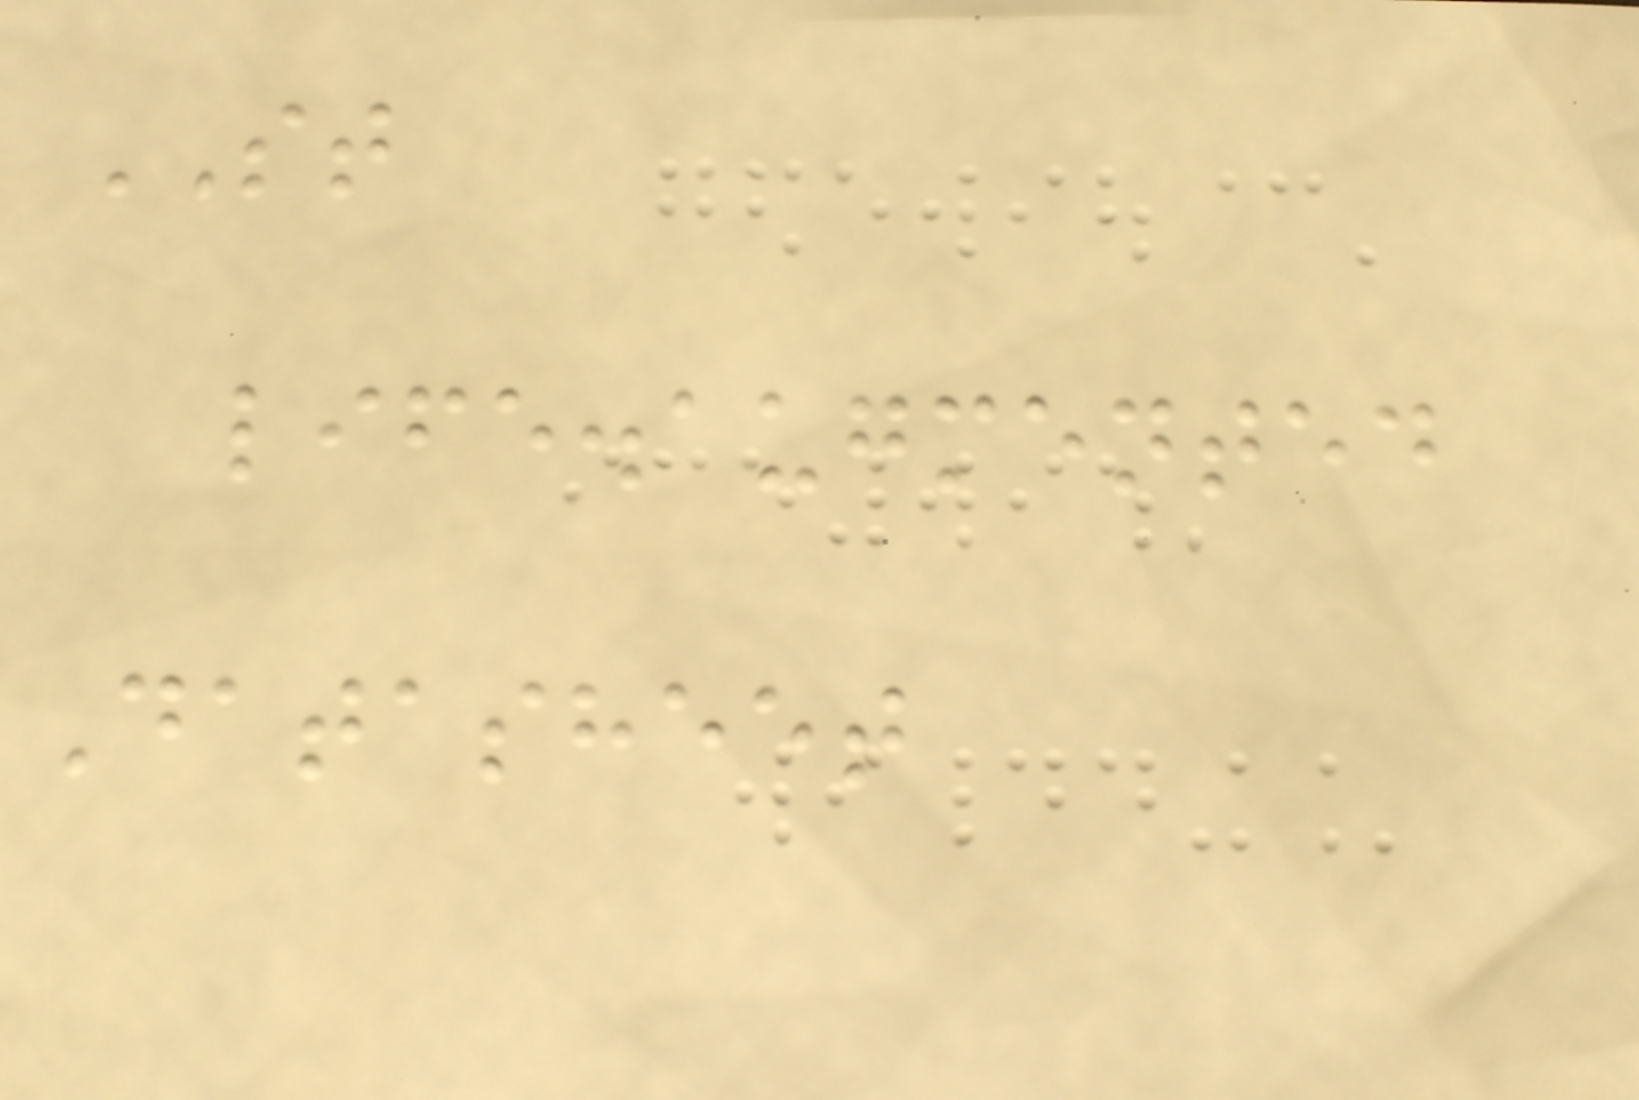ST
life.augmented
Datasheet
